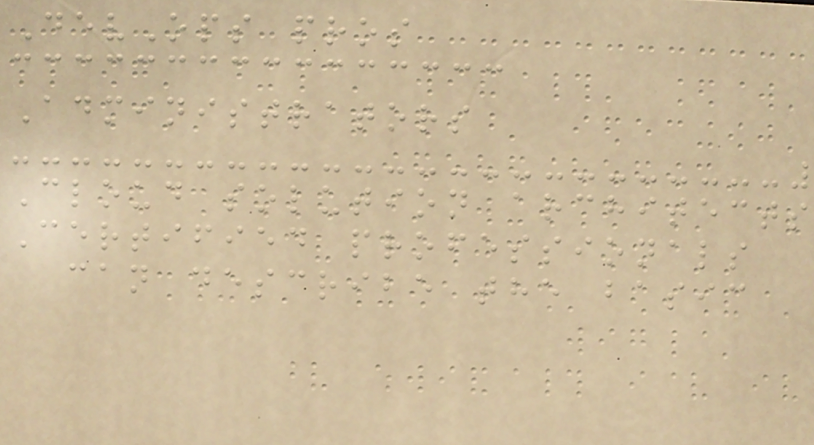DevOps pros
Administrators
Cloud solution architects
Certified professionals
can describe the basic
